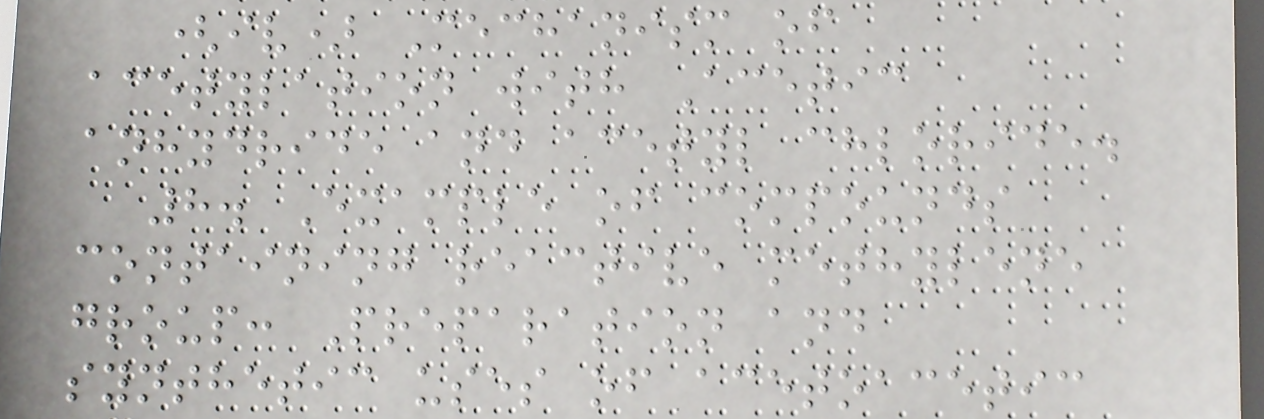(iv) Mechanism of
acetylation with Acetic
anhydride and acetyl chloride.
8. Example of compounds
containing reactive methylene
group: Preparation and
synthetic uses of acetoacetic
